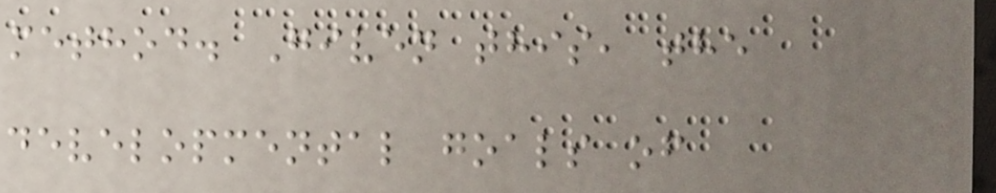method. Given this, the
developmental goals of
